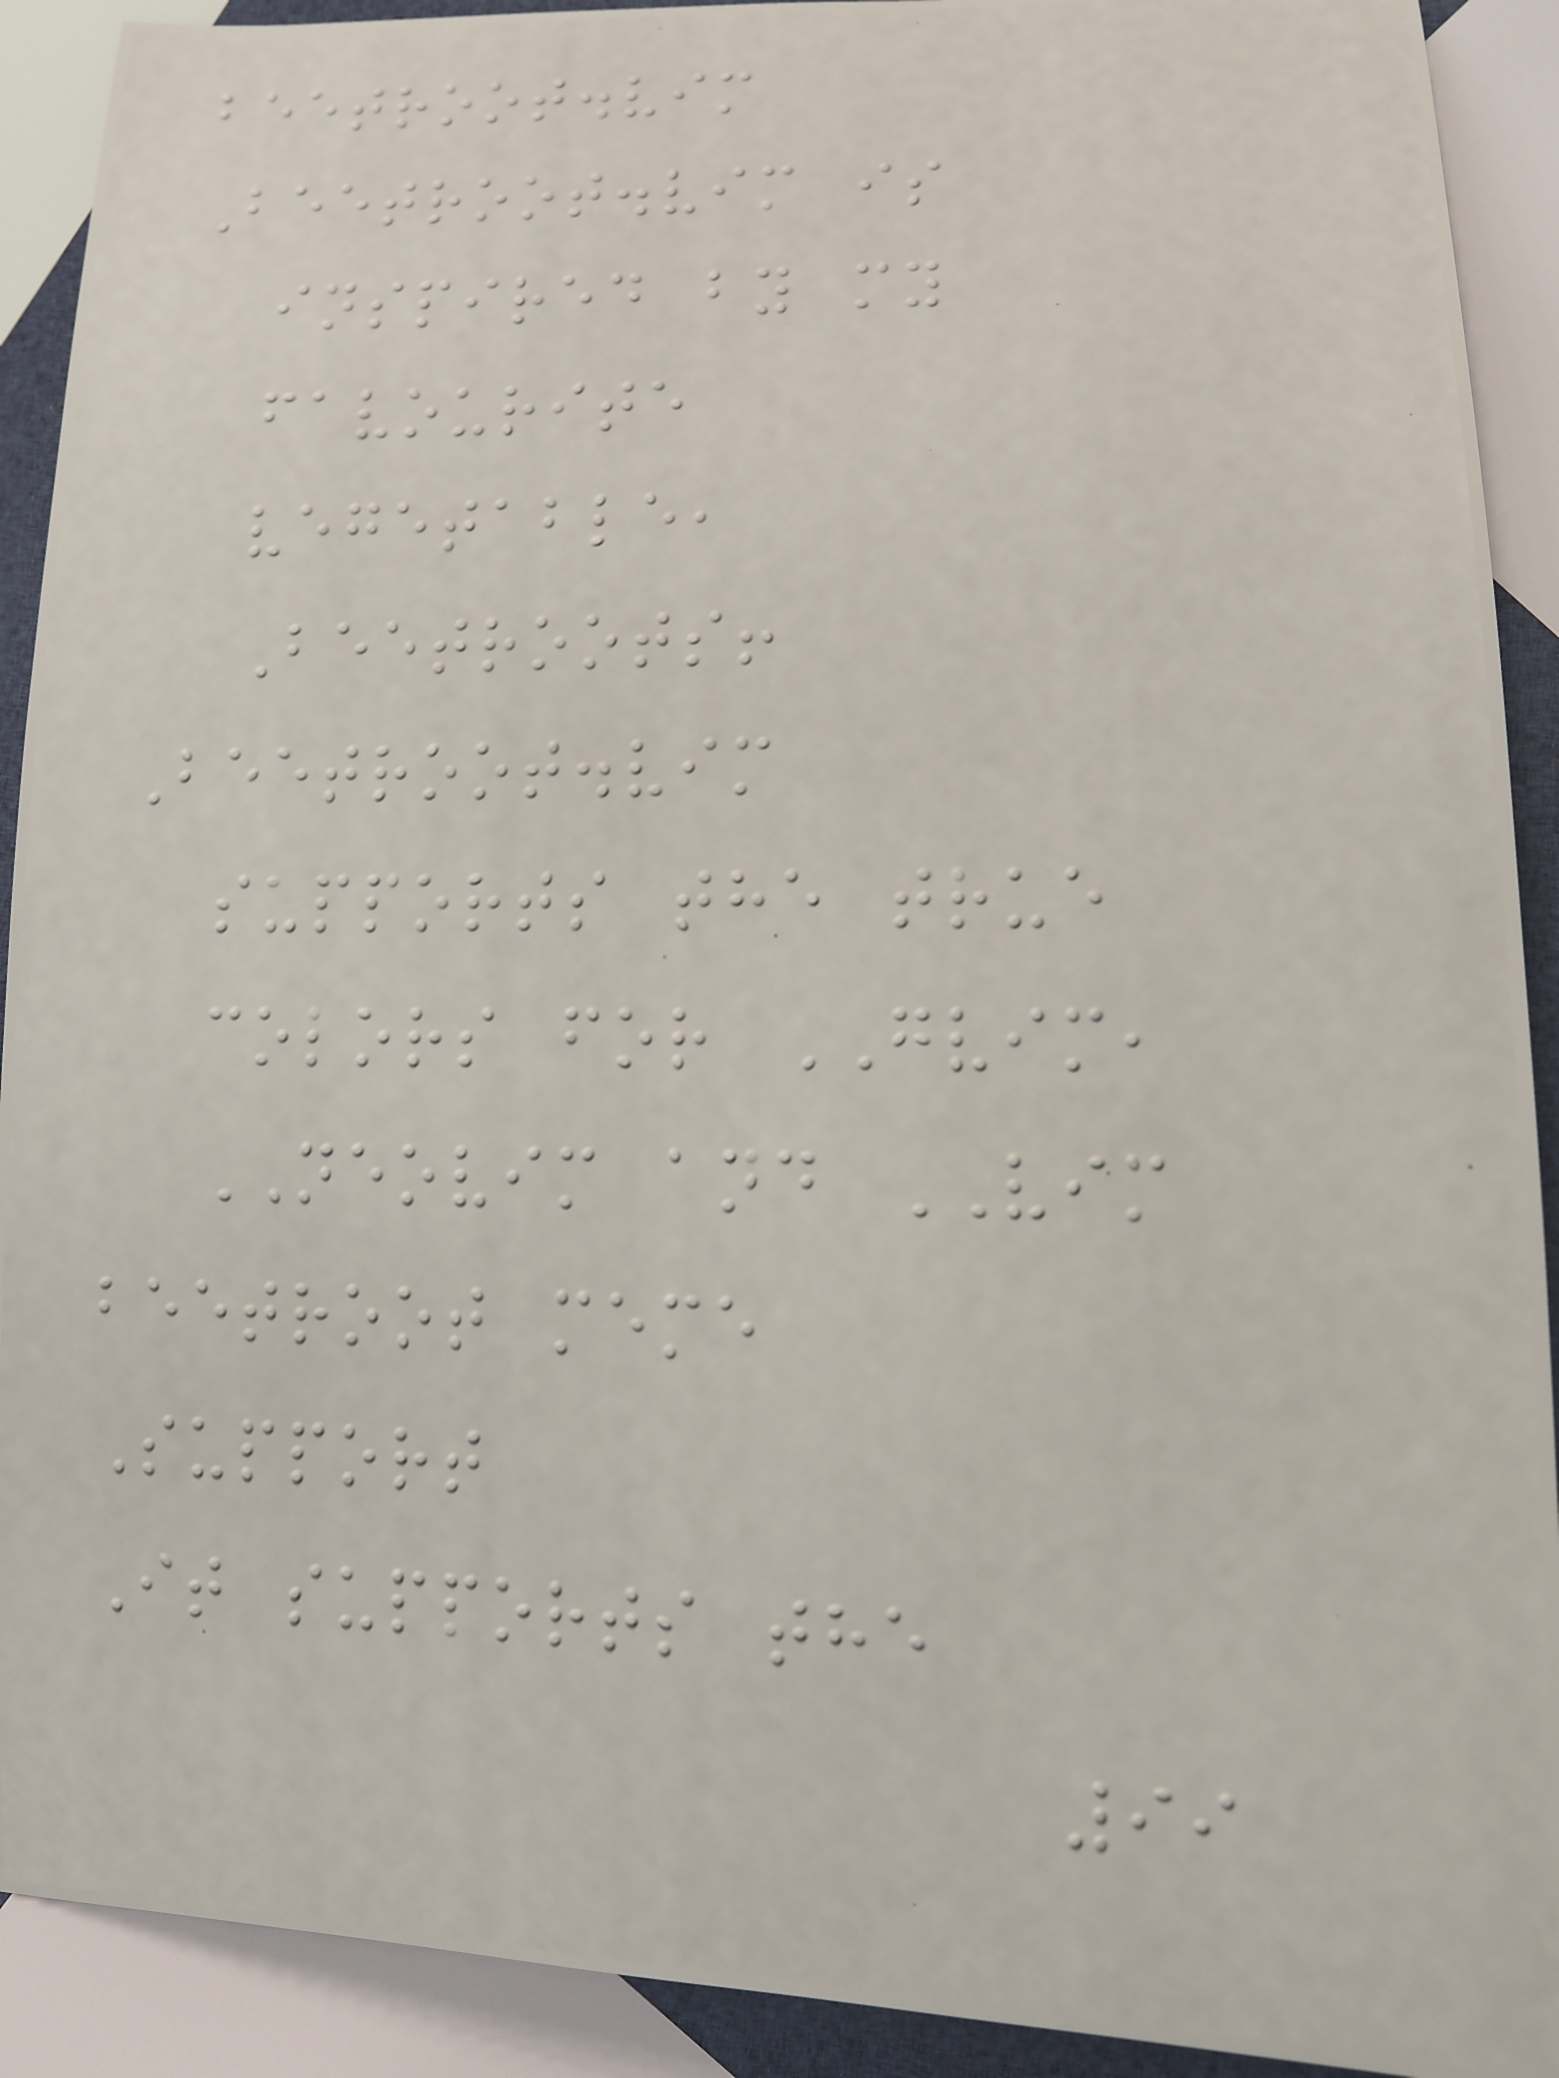beetroot.vim
Beetroot.vim is
inspired by my
favourite
vegetable,
Beetroots!
Beetroot.vim
supports the true
colors for GVIM,
NEOVIM and VIM
beetroot meme
Support
It supports the
99
